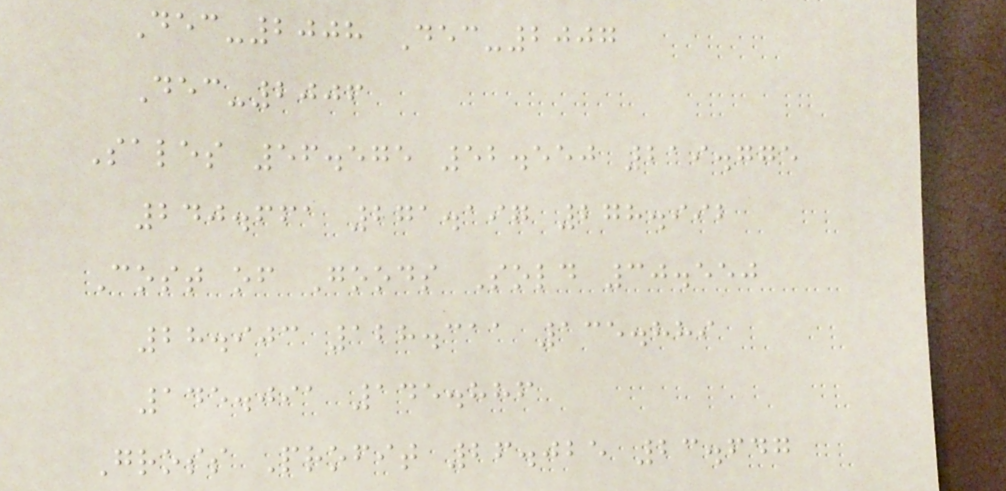Dec-2008 Dec-2007
Dec-2006
Sales 56.575 52.550 219.775
240.661 271.197 278.992
Cost of Goods Sold 30.550
28.903 128.311 135.889
145.091 145.886
Gross Profit 26.025 23.647
